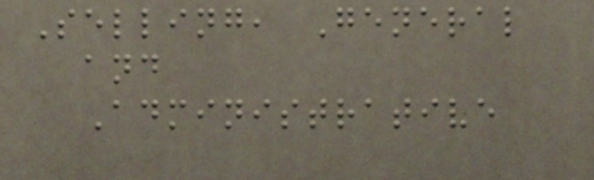Selling, General
and
Administrative
